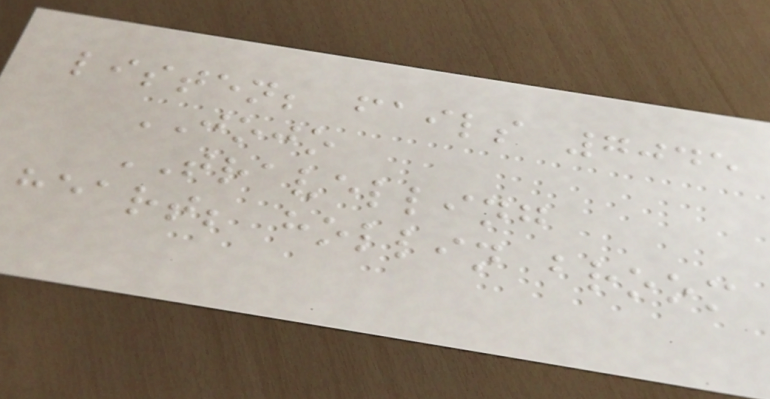listen; fails 7045
JOJO
TRAVELLING
heart; hollin broom
